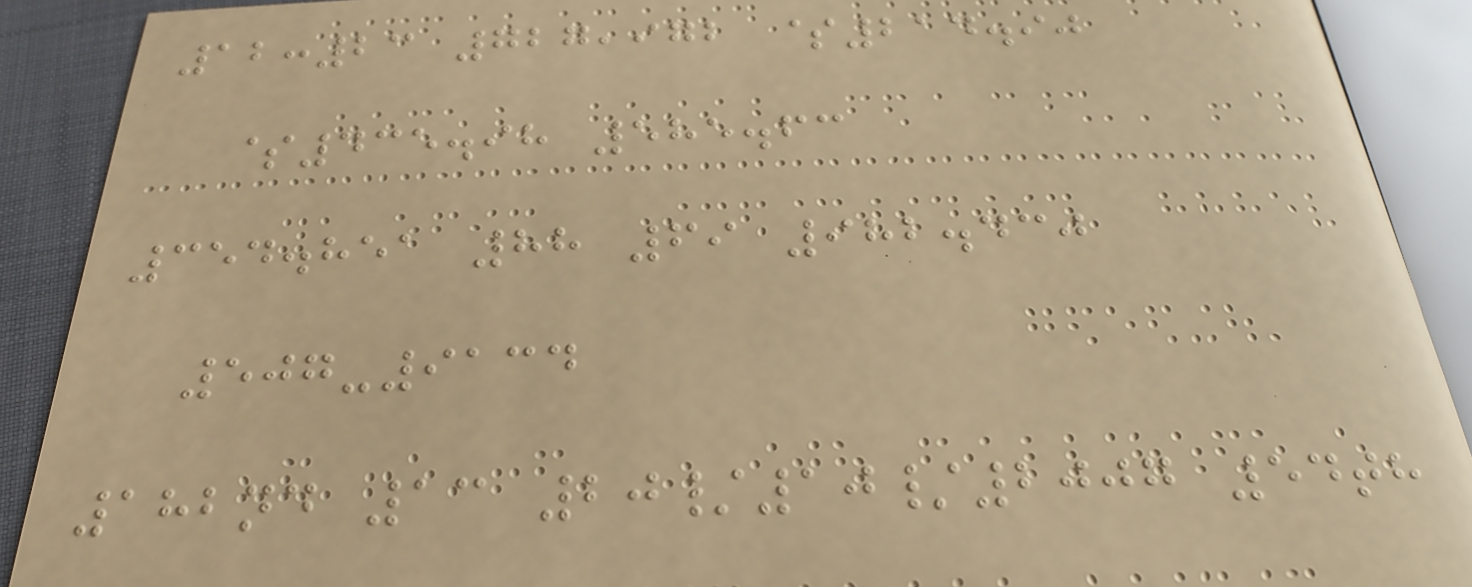12:23 727,972 $214.90
$435.98 585.63
354.851 88 69 982.430
507-9134
182nd 13 20/10/2007 54th
